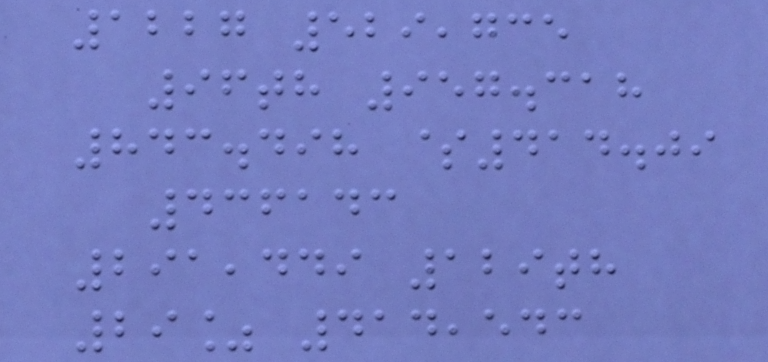1227 529,735
96th 957.318
843.498 $414.09
436143
291,449 129th
29% 414,543
